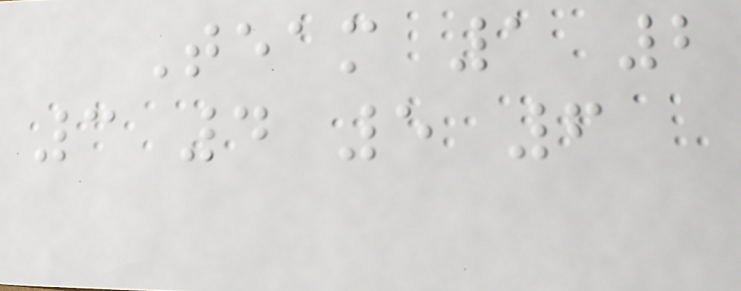Team 1 2
3 4 5 6
